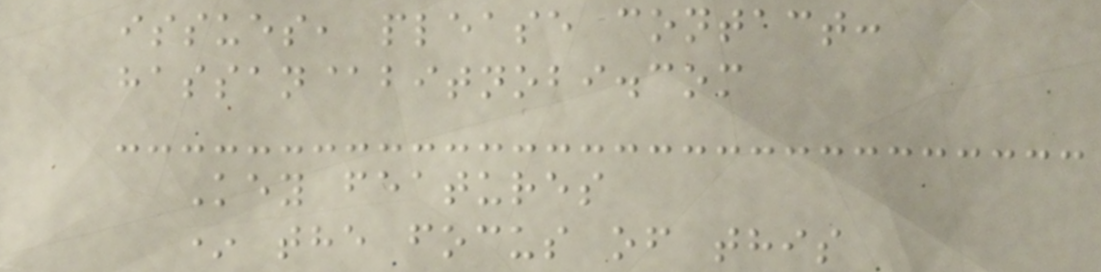issues, please contact:
hassan@bitnobi.com
Key features
* the focus of this
